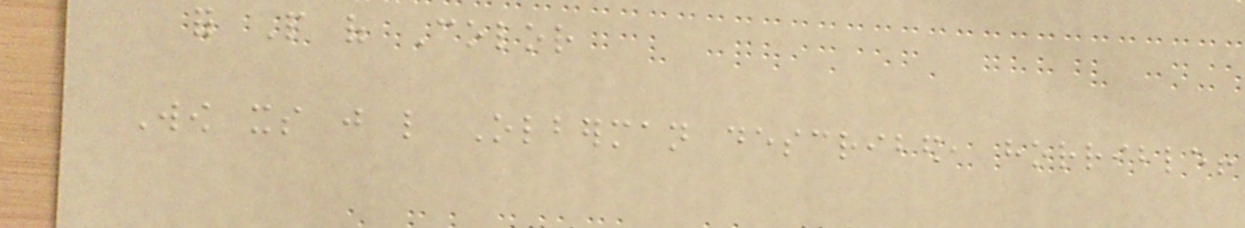for People of Color
Wow its just like Olberman described, horrible!
